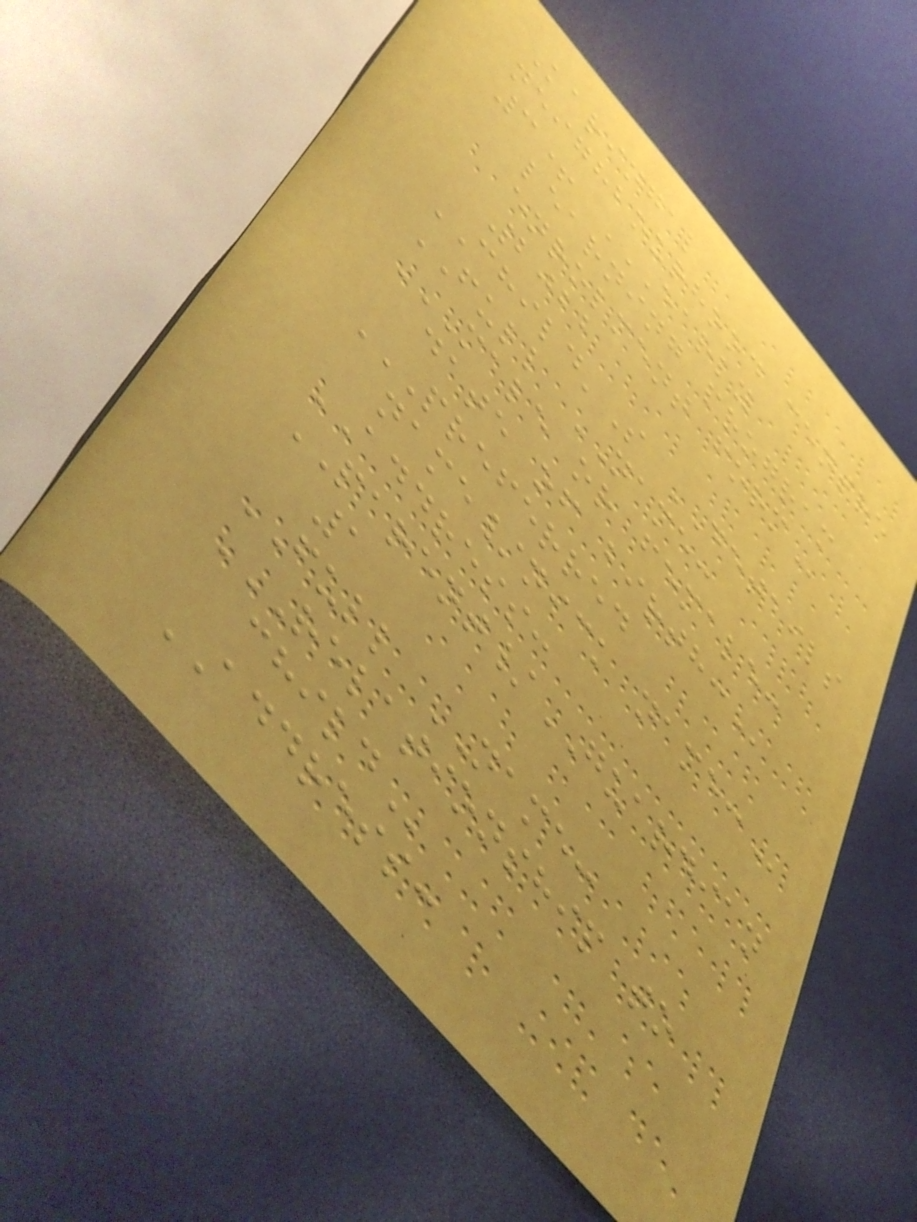Karingal
neighbourhood centre
3+ EARLY
LEARNING PROGRAM
ENROLMENT FORM
2022
CHILD'S DETAILS
FULL NAME:
MALE OR FEMALE:
DATE OF BIRTH:
PREFERRED
NAME/NICK NAME:
ADDRESS:
PARENT/GUARDIAN
1
FULL NAME:
RELATIONSHIP TO
CHILD
ADDRESS:
